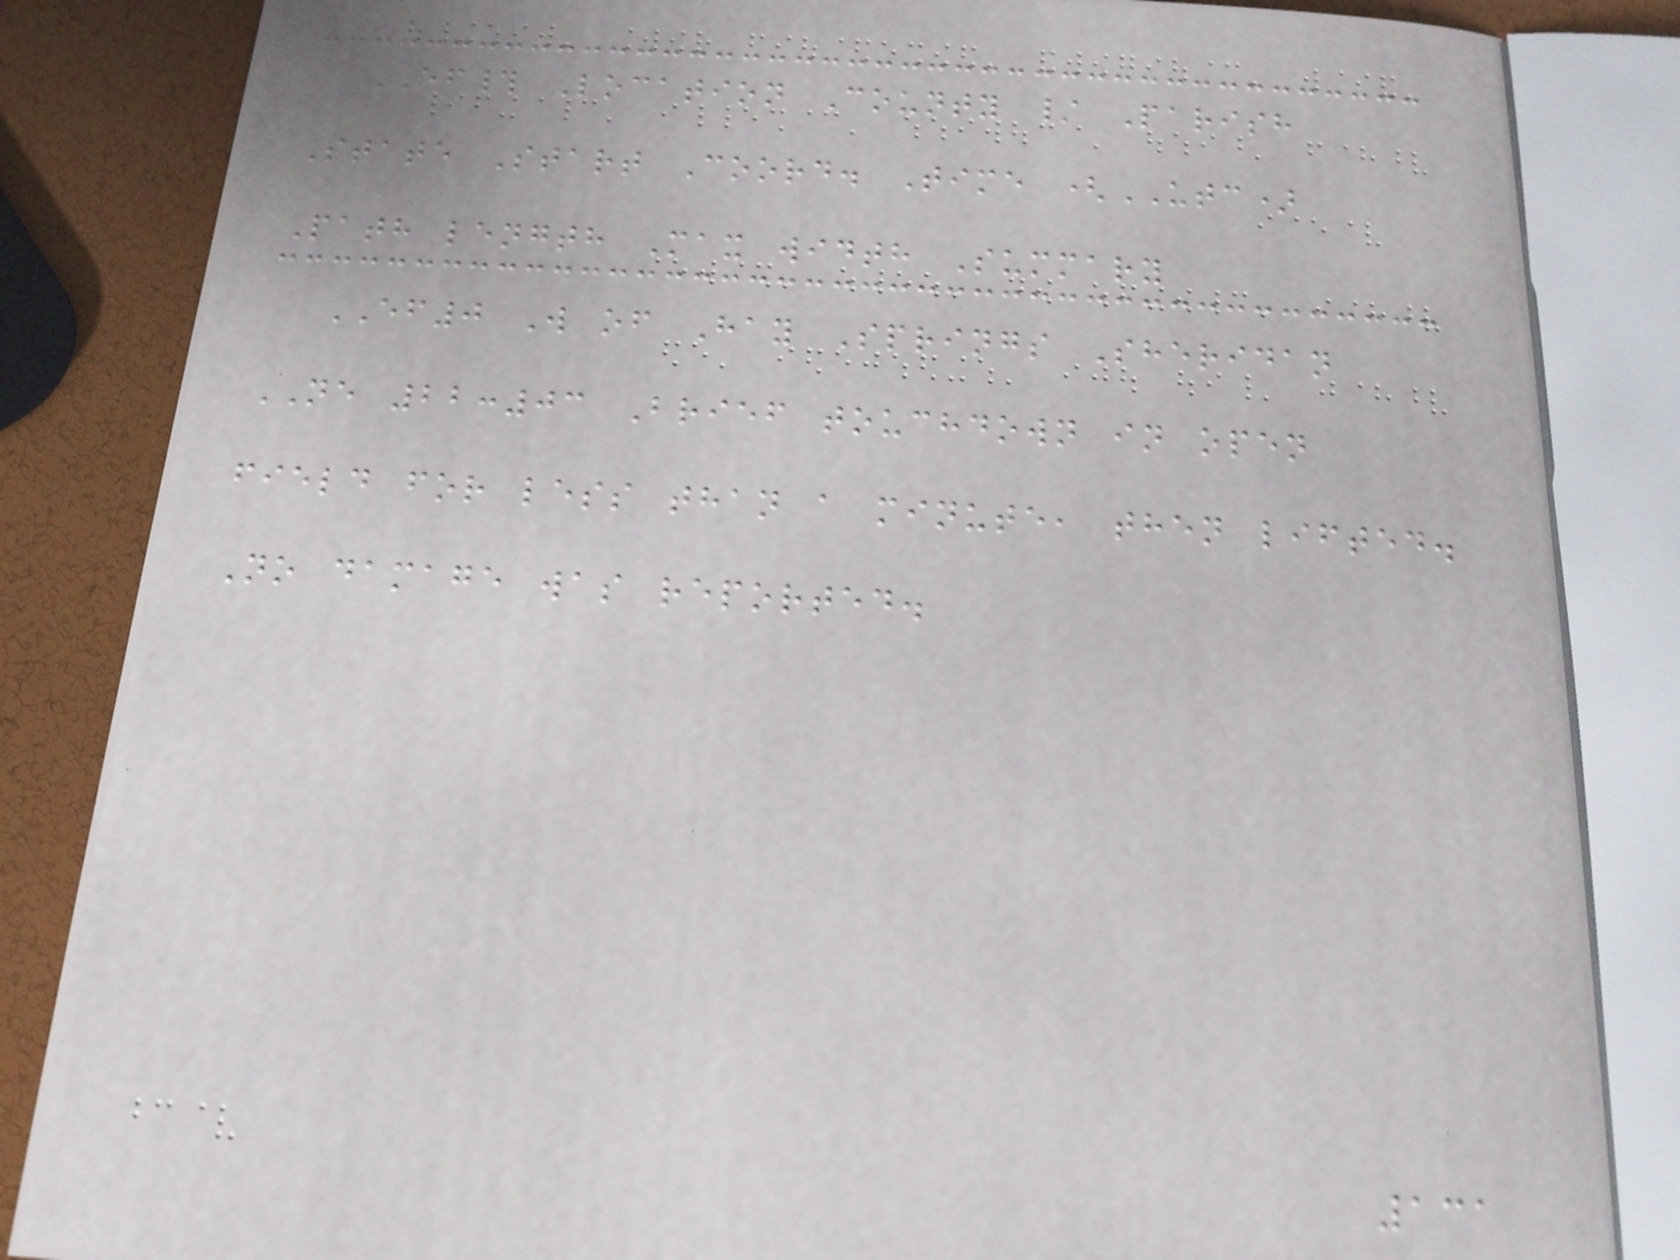EF# Location County / Parish
State Start Coord. Time (UTC)
Path length Max width Summary
EF0 W of Hay Springs Sheridan
NE 22:03 Brief touchdown in open
field for less than a minute, then lifted.
No damage was reported.
131
